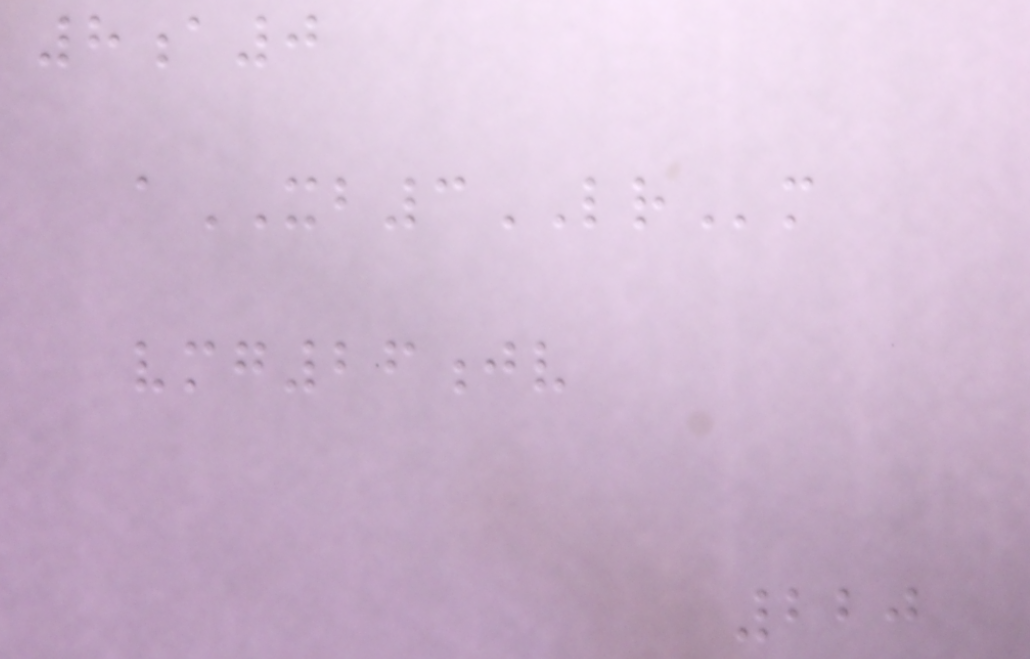8a0
aXB3LRm
vmg26jv
220
